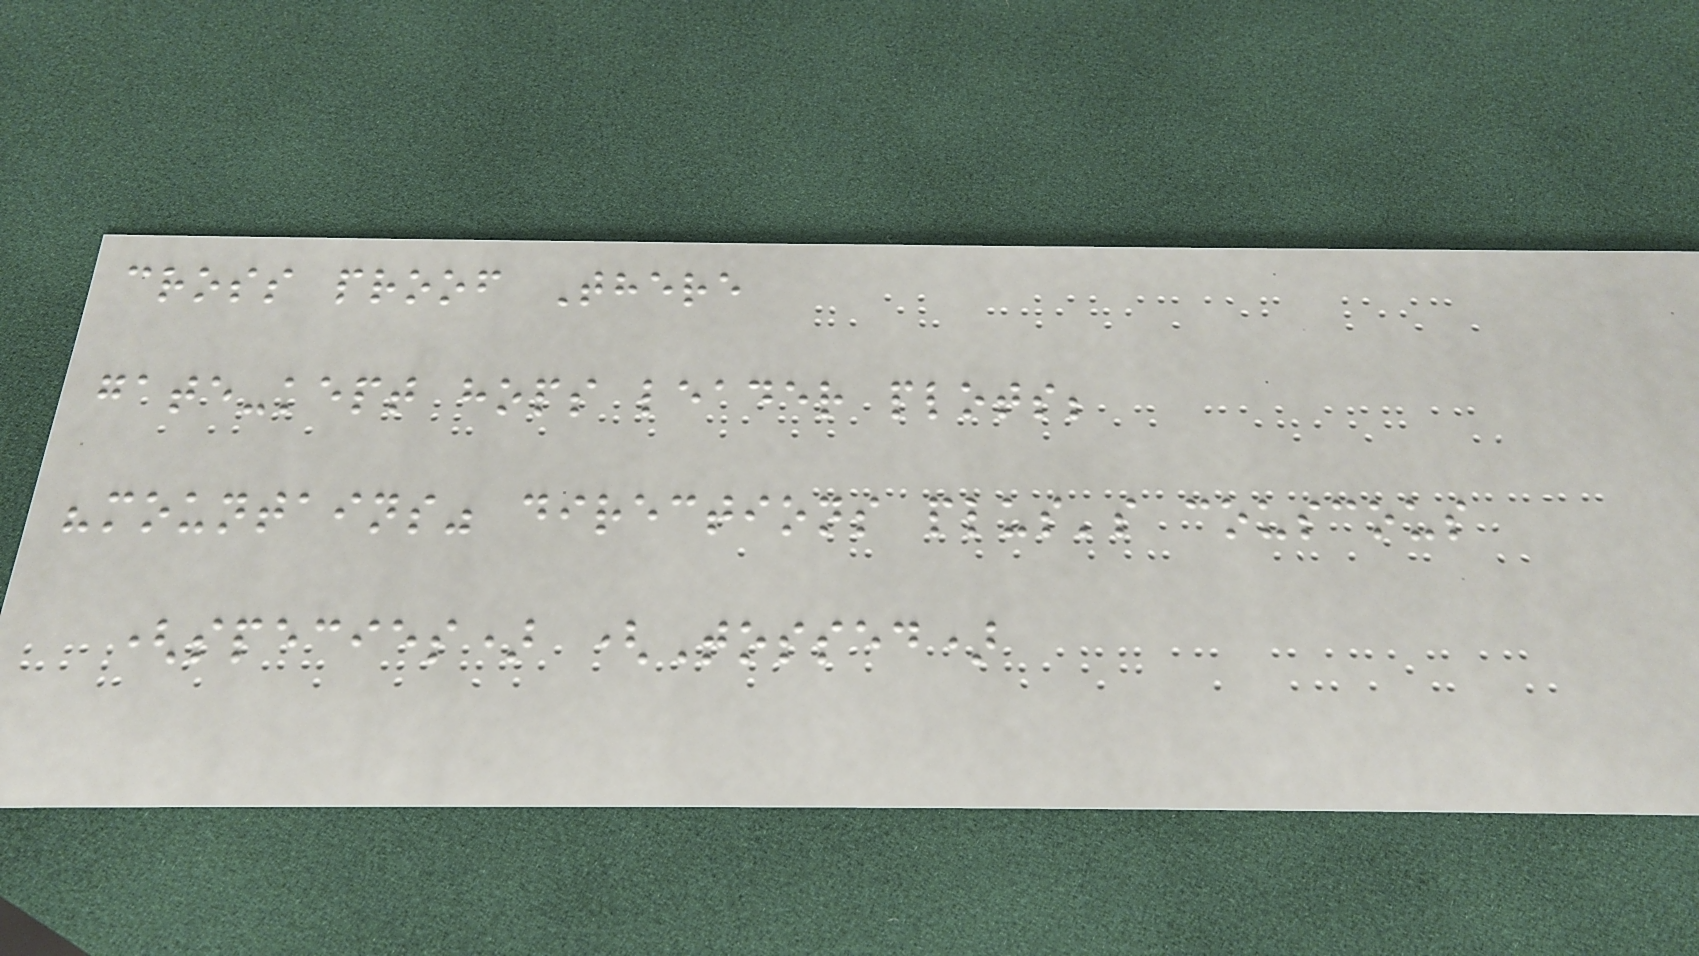cross proof There
gate-kept hops leader plots;
"mountains" directions plus's couscous
(species) (Tossed)
